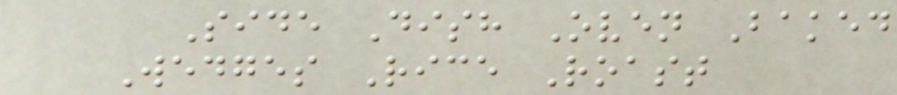Side Dish Oven Baked
Wedges Rice Roast
